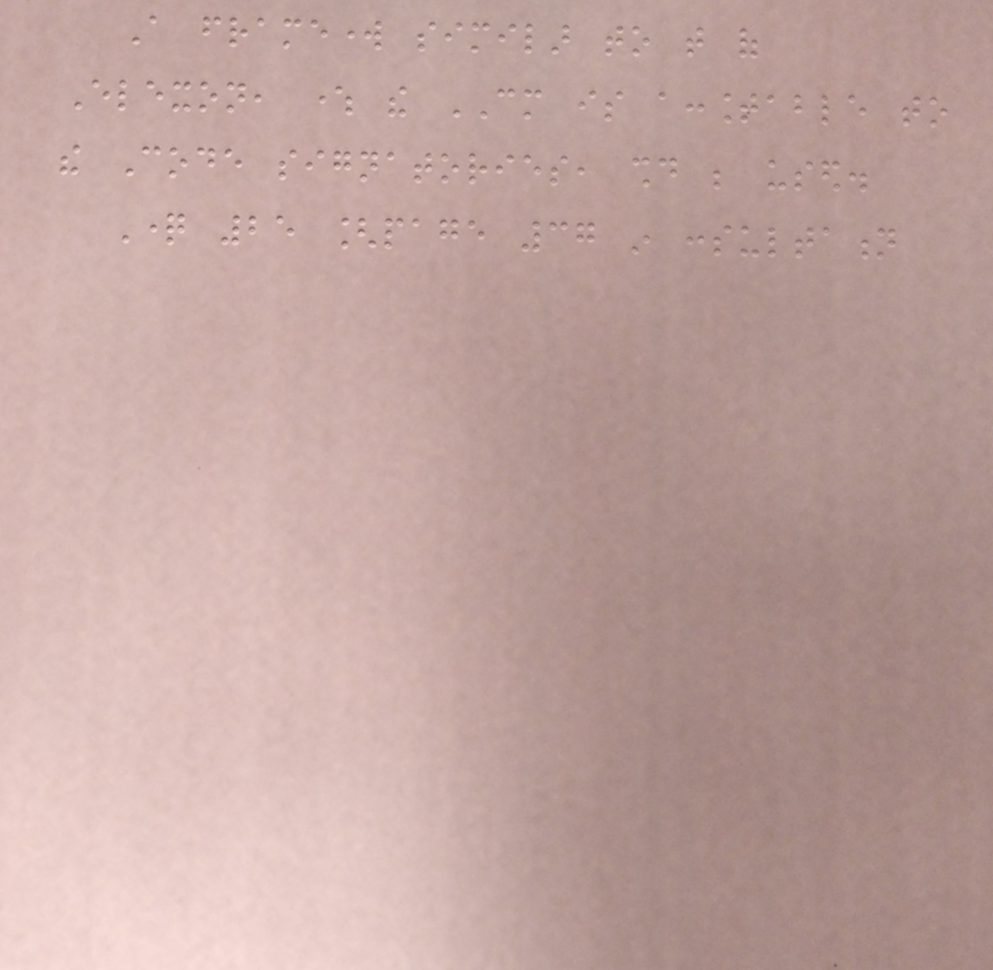A framework similar to that of
Elexon, where the CM is accountable to
the Code signatories, should be used.
Question 25 [page 37 in consultation
